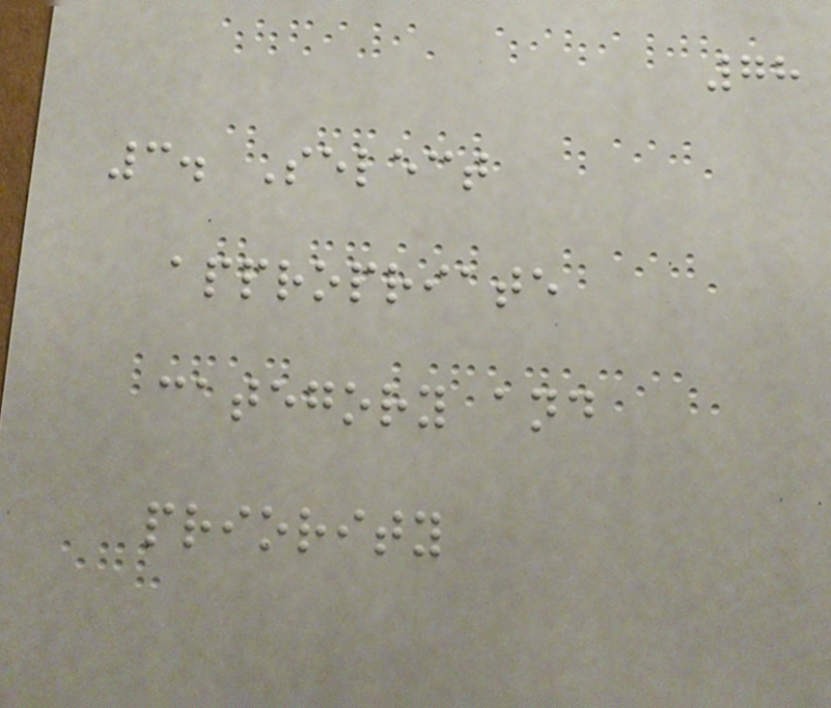78
3. Select
appropriate
category and
priority
